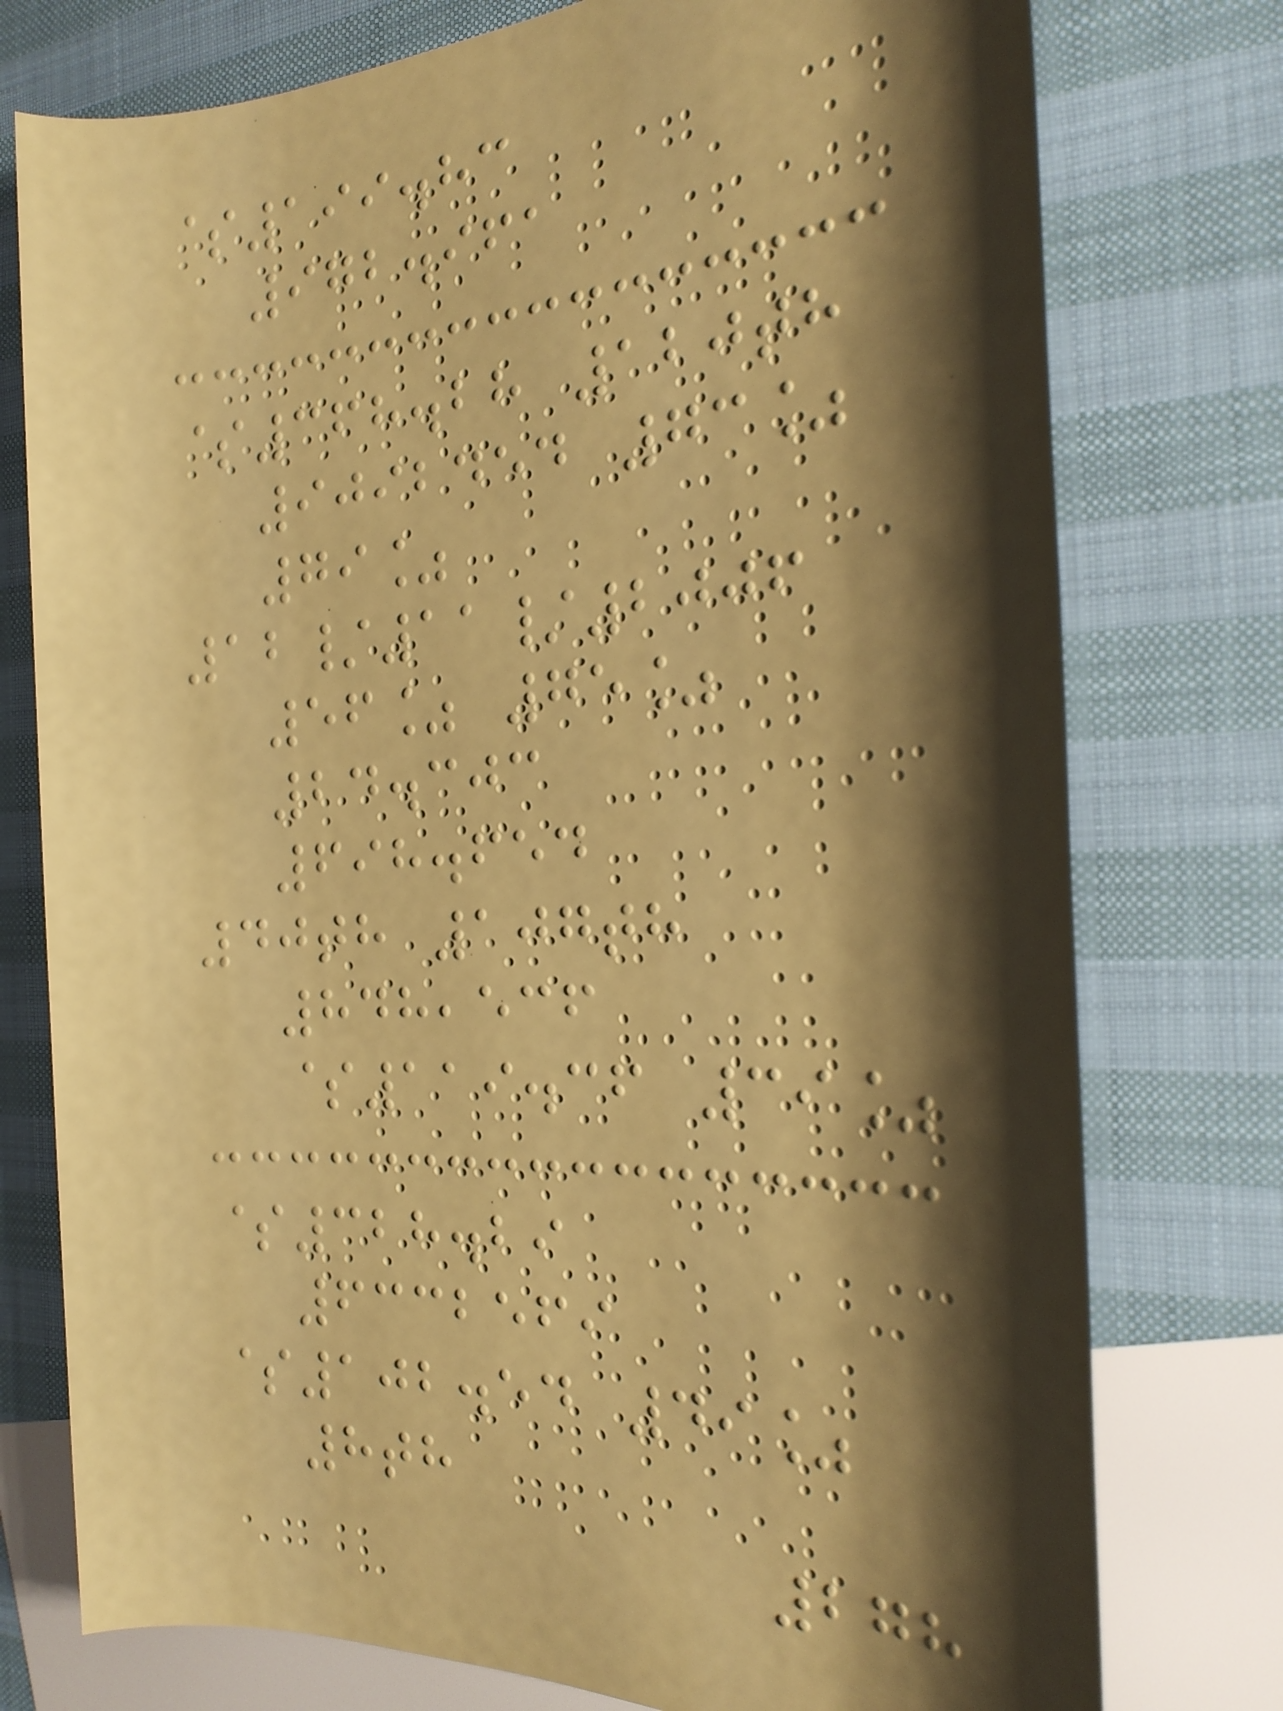$199.83
972.961
$368.28 120th
9092454 73%
79%
12/11/2006
56% 75%
24.303
698.654
40th 107th
848,536
$119.36 39%
$328.29
6332569
$102.54 49%
8th
278
